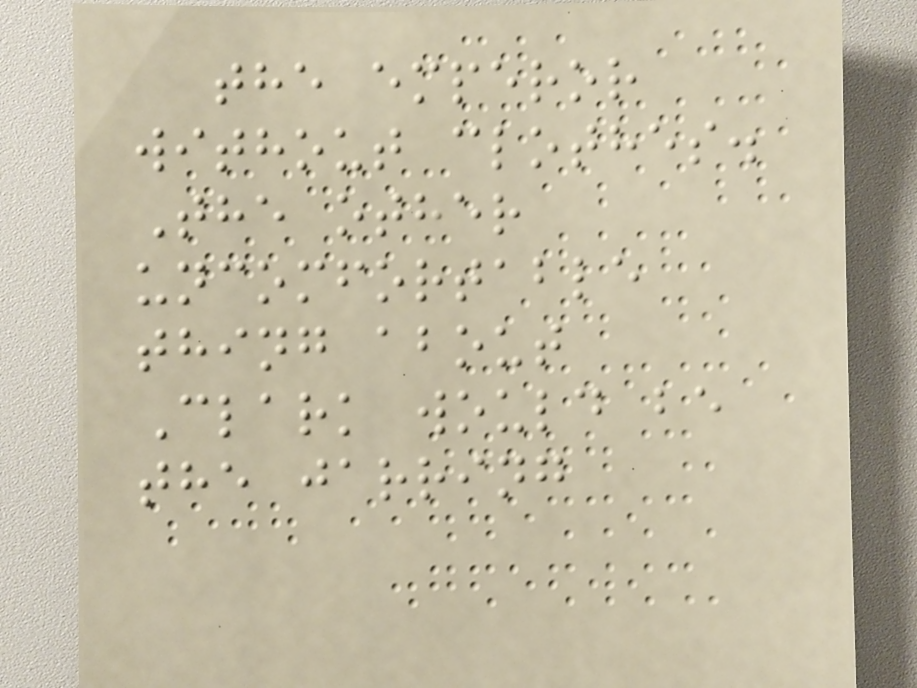the emperor
without clothes.
The other
uncomfortable
thing about
Clark would be
the jarring
